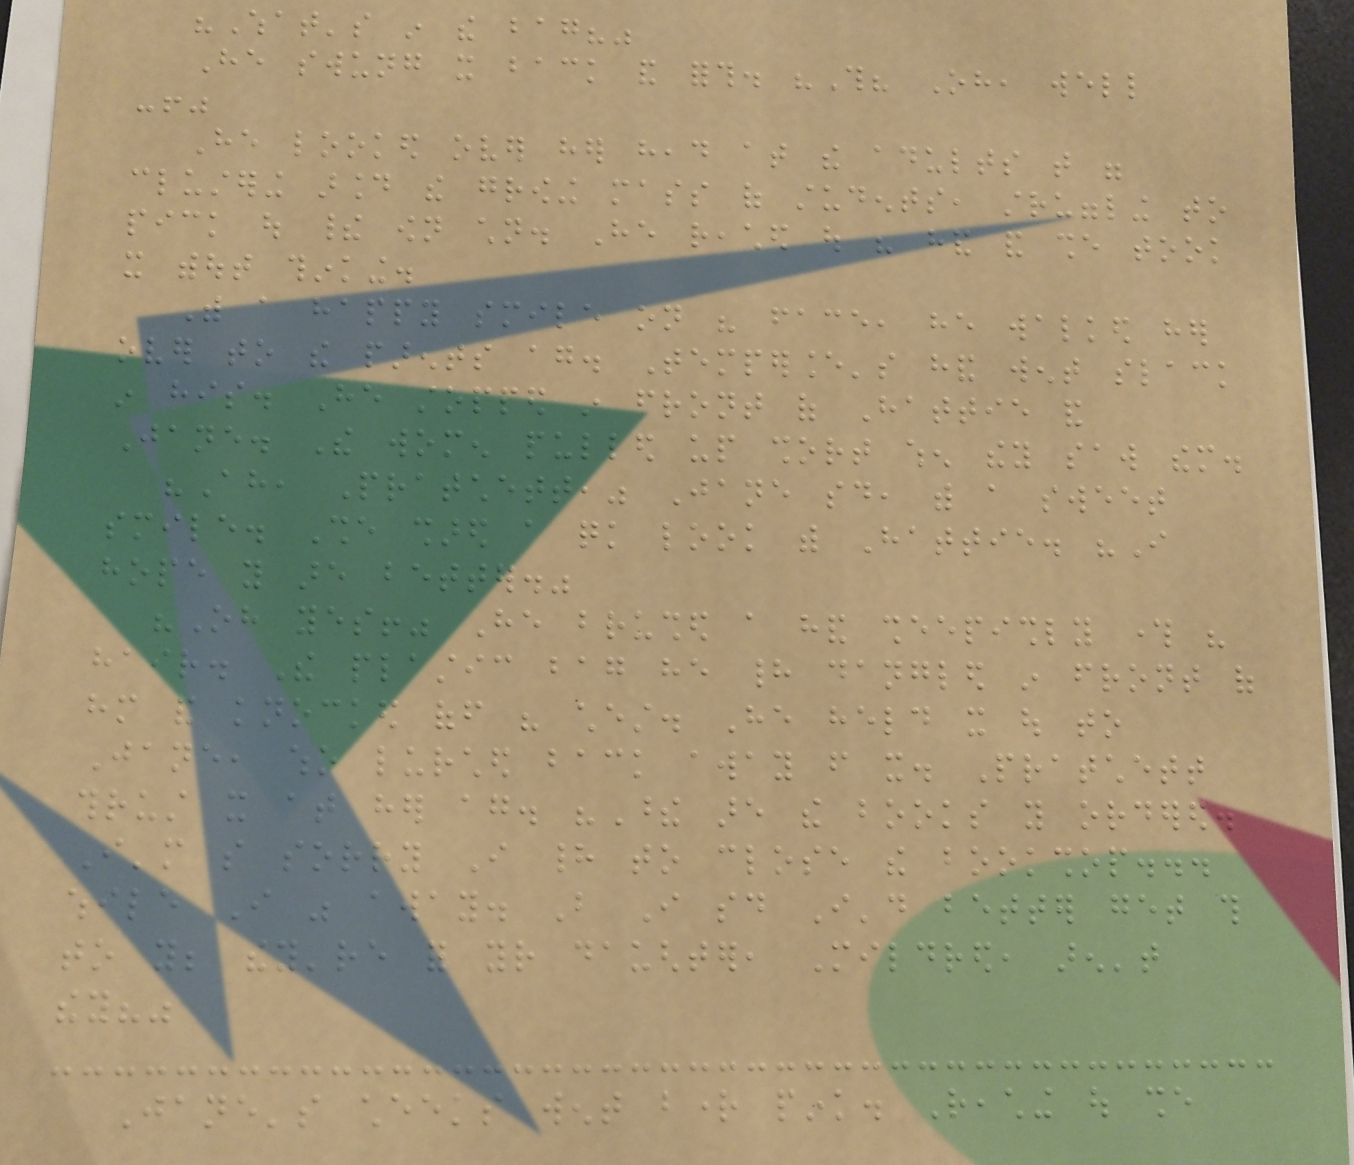"What's in the bag?"
He swung it back and forth. "This? Oh, well
-!"
He looked over her head at the adults that were
clustering around the growing mass of students, struggling to
pick out their own children. He reached out his hand and she took
it without thinking.
With a happy smile on his face, he walked her
over to the parents again. Temperance's hand went slack
in his. He stopped in front of Hattie and
Jane. The women pulled up short when they saw them.
"Ah, Pratchett," Jane said, with a sweet
smile. She shared a quick look with Hattie. "I
hope you are better."
"Oh yes!" He brushed a hand sheepishly through his
hair. The plastic bag he had dangled in front of
him and knocked off his chest. He held it out to
Jane, who lurched back away from it. Pratchett
thrust it at her again. "These are the books you ordered.
I'm so sorry I had to close the bookshop...
while I was away. But I said I'd better get this
to you; they're for your daughter, Mildred, aren't
they?"
Jane's cheeks went bright pink. Reaching out she
